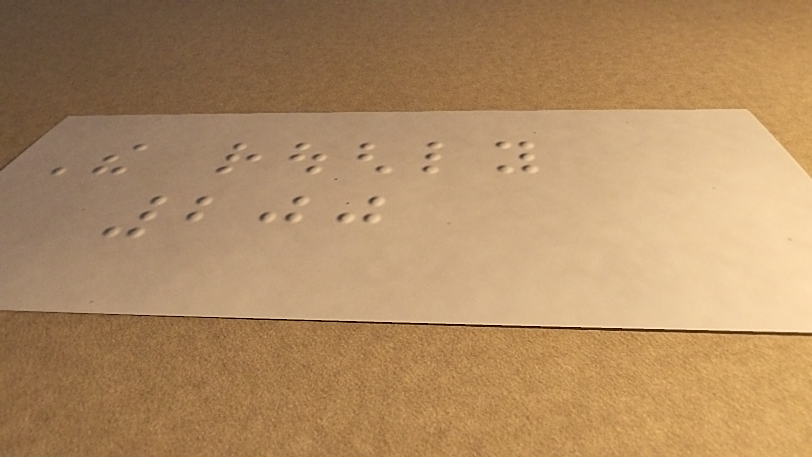The roughly
200
